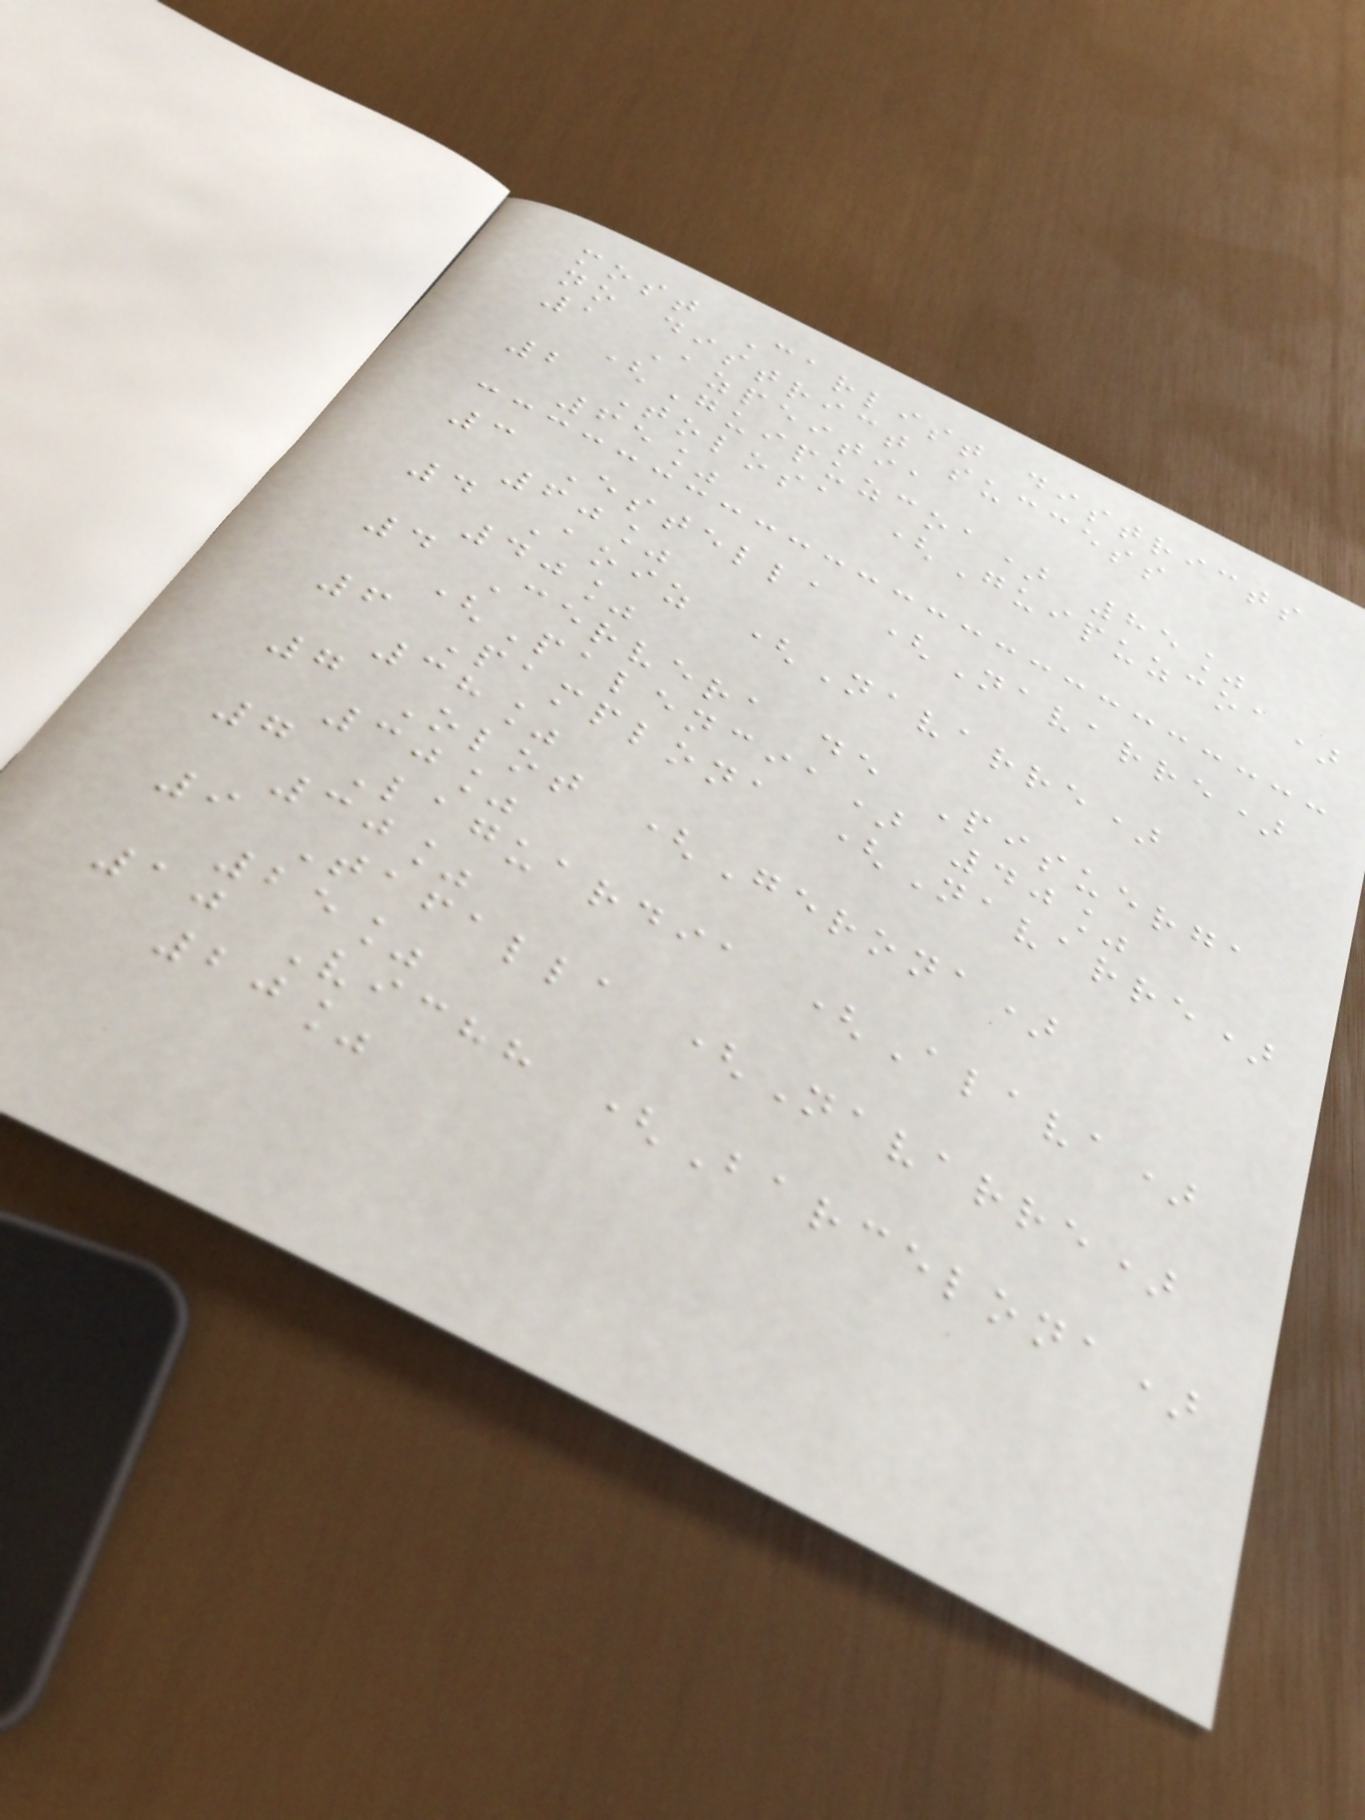most Carlist districts
no district success
1 Azpeitia
(Guipuzcoa) 85%
2 Tolosa (Guipuzcoa)
65%
3 Estella (Navarre)
60%
4 Aoiz (Navarre)
40%
4 Cervera de Pisuerga
(Palencia) 40%
6 Pamplona (Navarre)
38%
7 Olot (Gerona)
30%
7 Laguardia (Alava)
30%
9 Tafalla (Navarre)
25%
10 Vichh (Barcelona)
20%
